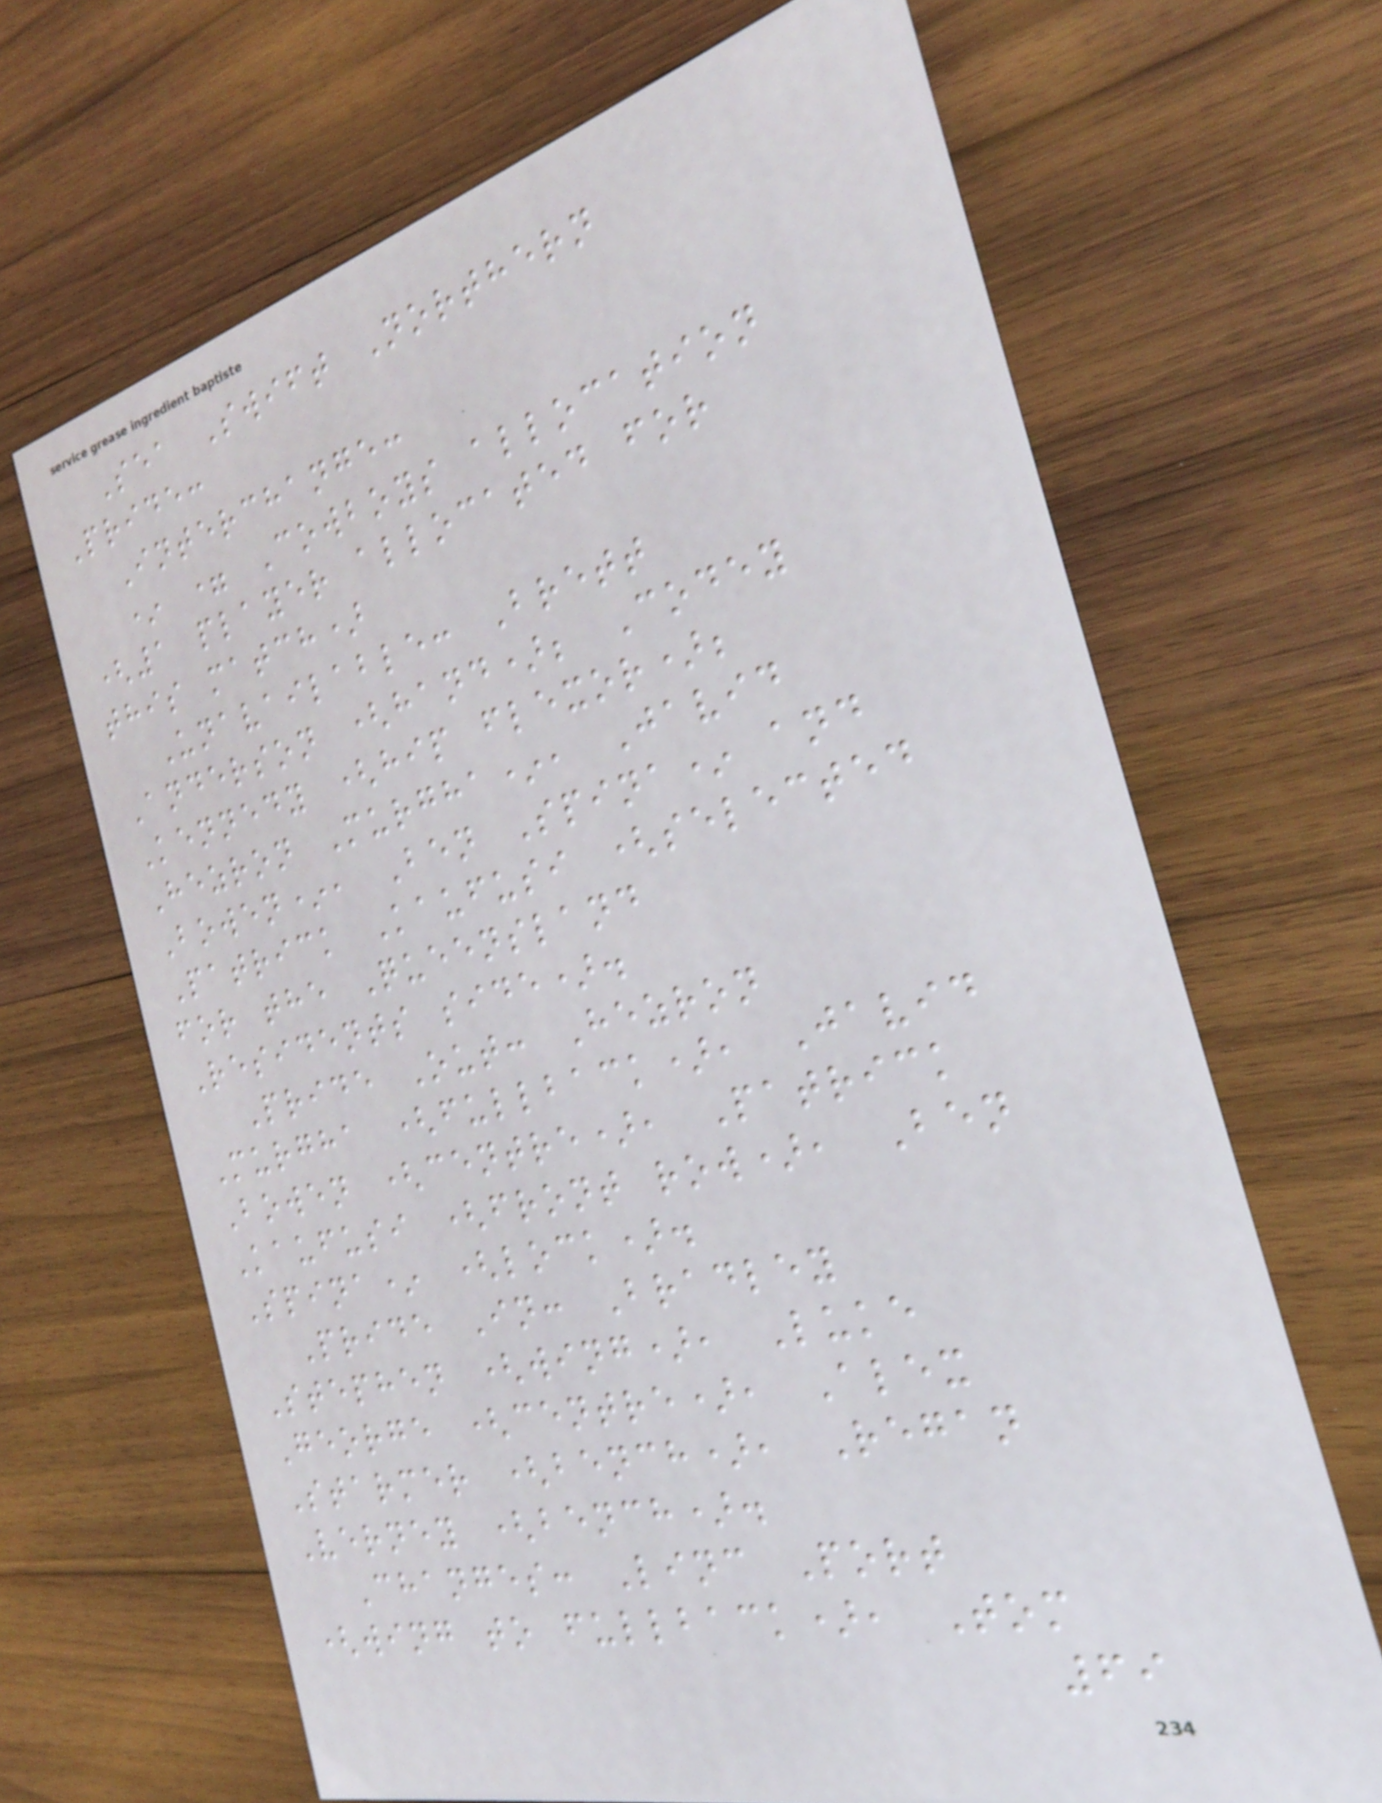Sea Swift Northern
Pride:
Interchange:
* = Cowboys allocation
(1 player allocated for
this match)
Unavailable: Brett
Anderson (hand); Codey
Kennedy (hip flexor);
Hezron Murgha*, Javid
Bowen*, Ben Spina* and
Patrick Kaufusi (selected
for the Queensland
Residents side).
Pride Out: Hezron
Murgha (fullback), Javid
Bowen (centre), Patrick
Kaufusi (front row), Ben
Spina* (lock).
Pride In: Bradley
Stephen (wing), Luke
George (centre), Alex
Starmer (bench), Regan
Verney (bench).
Changes: Linc Port
(wing to fullback), Tom
69
